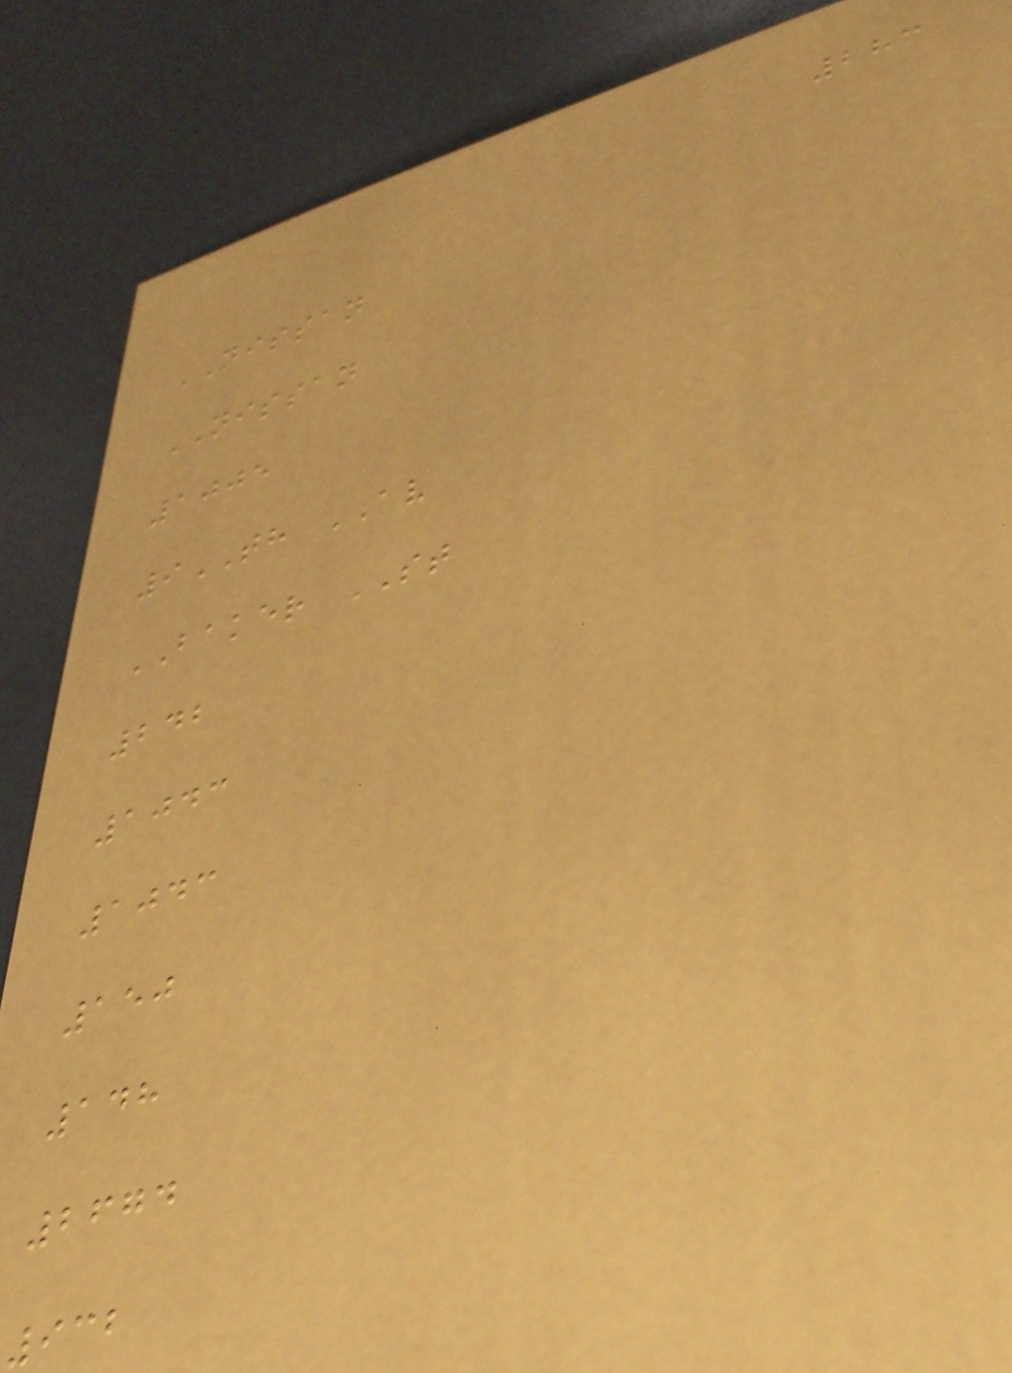283
NISSAN
NISSAN
1005
9TH AV
BAKER ST
242
1043
1043
150
148
2674
932
